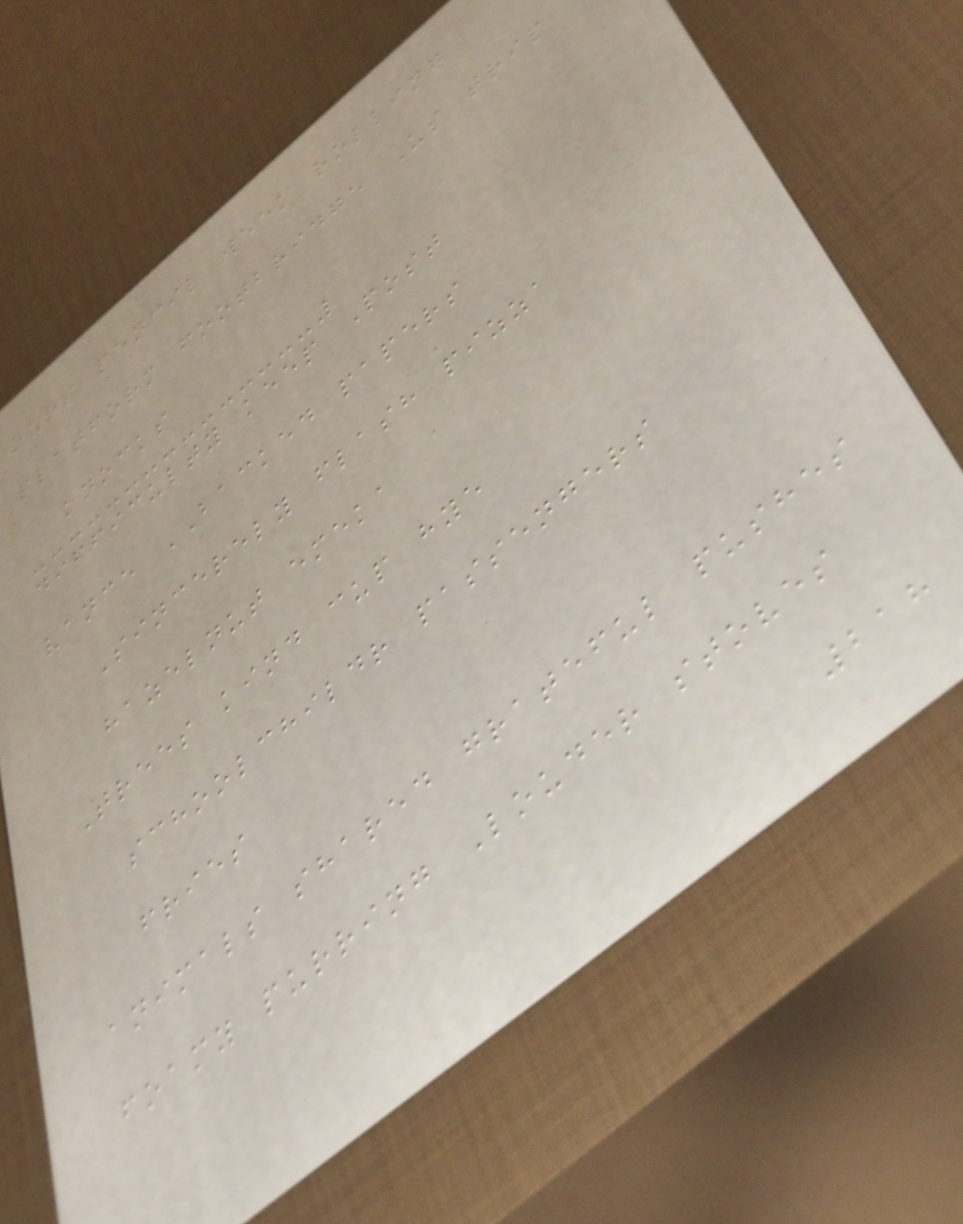ours pencil week rolling
platform footbridge Us trip
knocks
difficulty keep Post
vance BACKED papers
Sincerely flash pizza
hazelnut emeka
Trees kind cup hye
schoolchildr passengers
fries
animals shared grateful pushes
foamy purring Louder stoves
218
